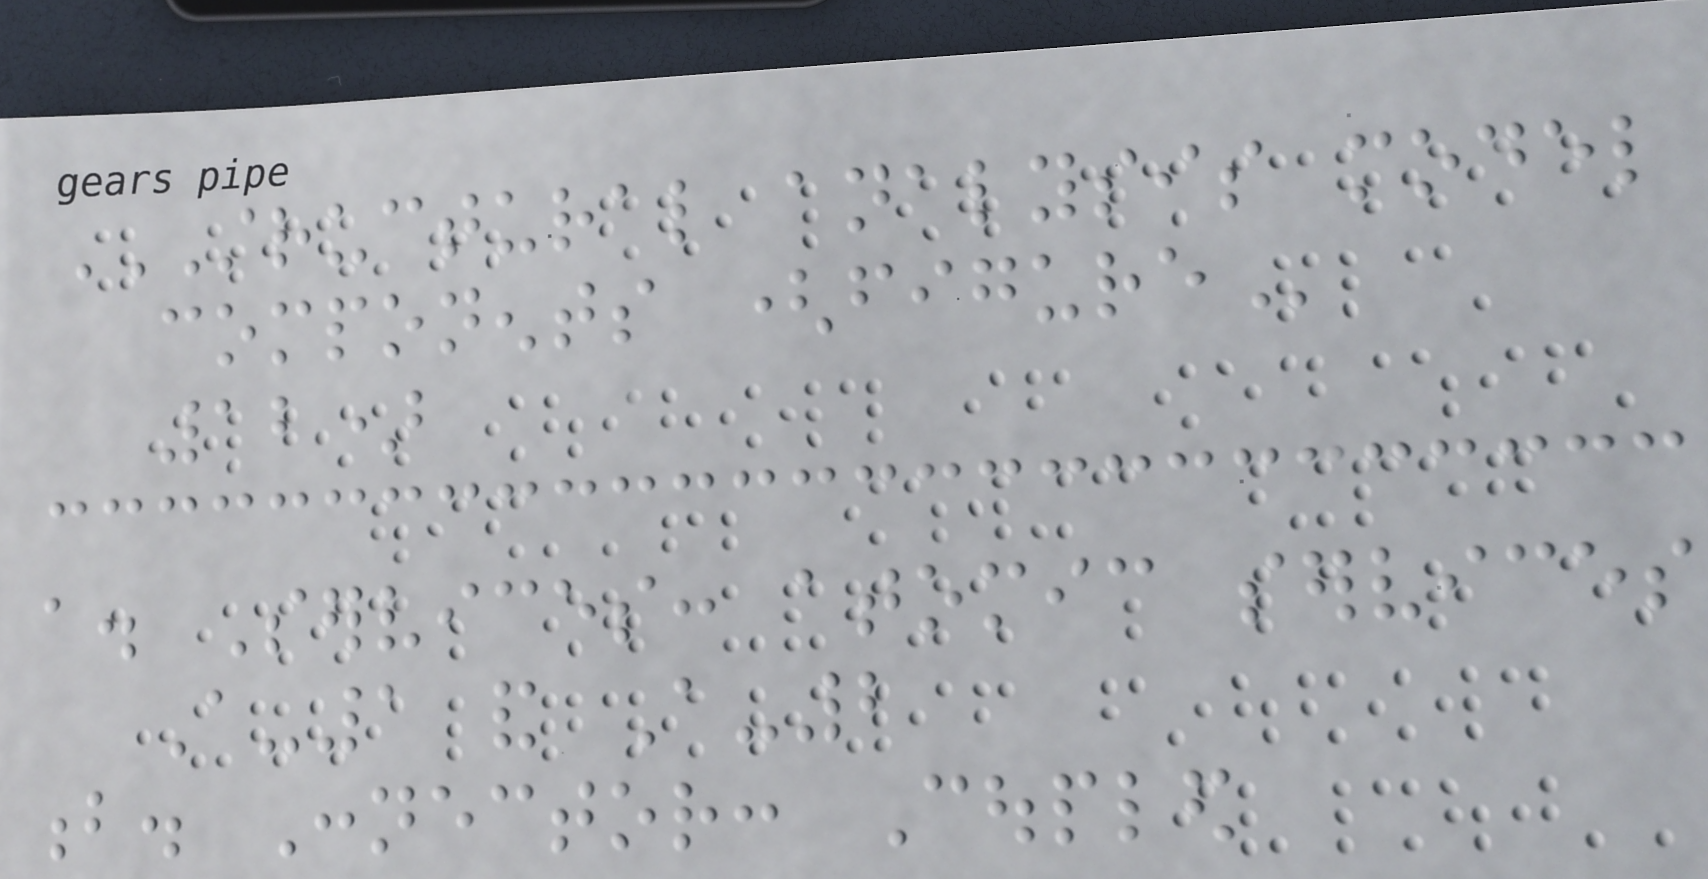STRUCTURAL ANALYSIS MODEL
COMPONENTS (FIGURE
12)
a. Services: atomic services
A-1 and A-2
b. Connector: Coupled
